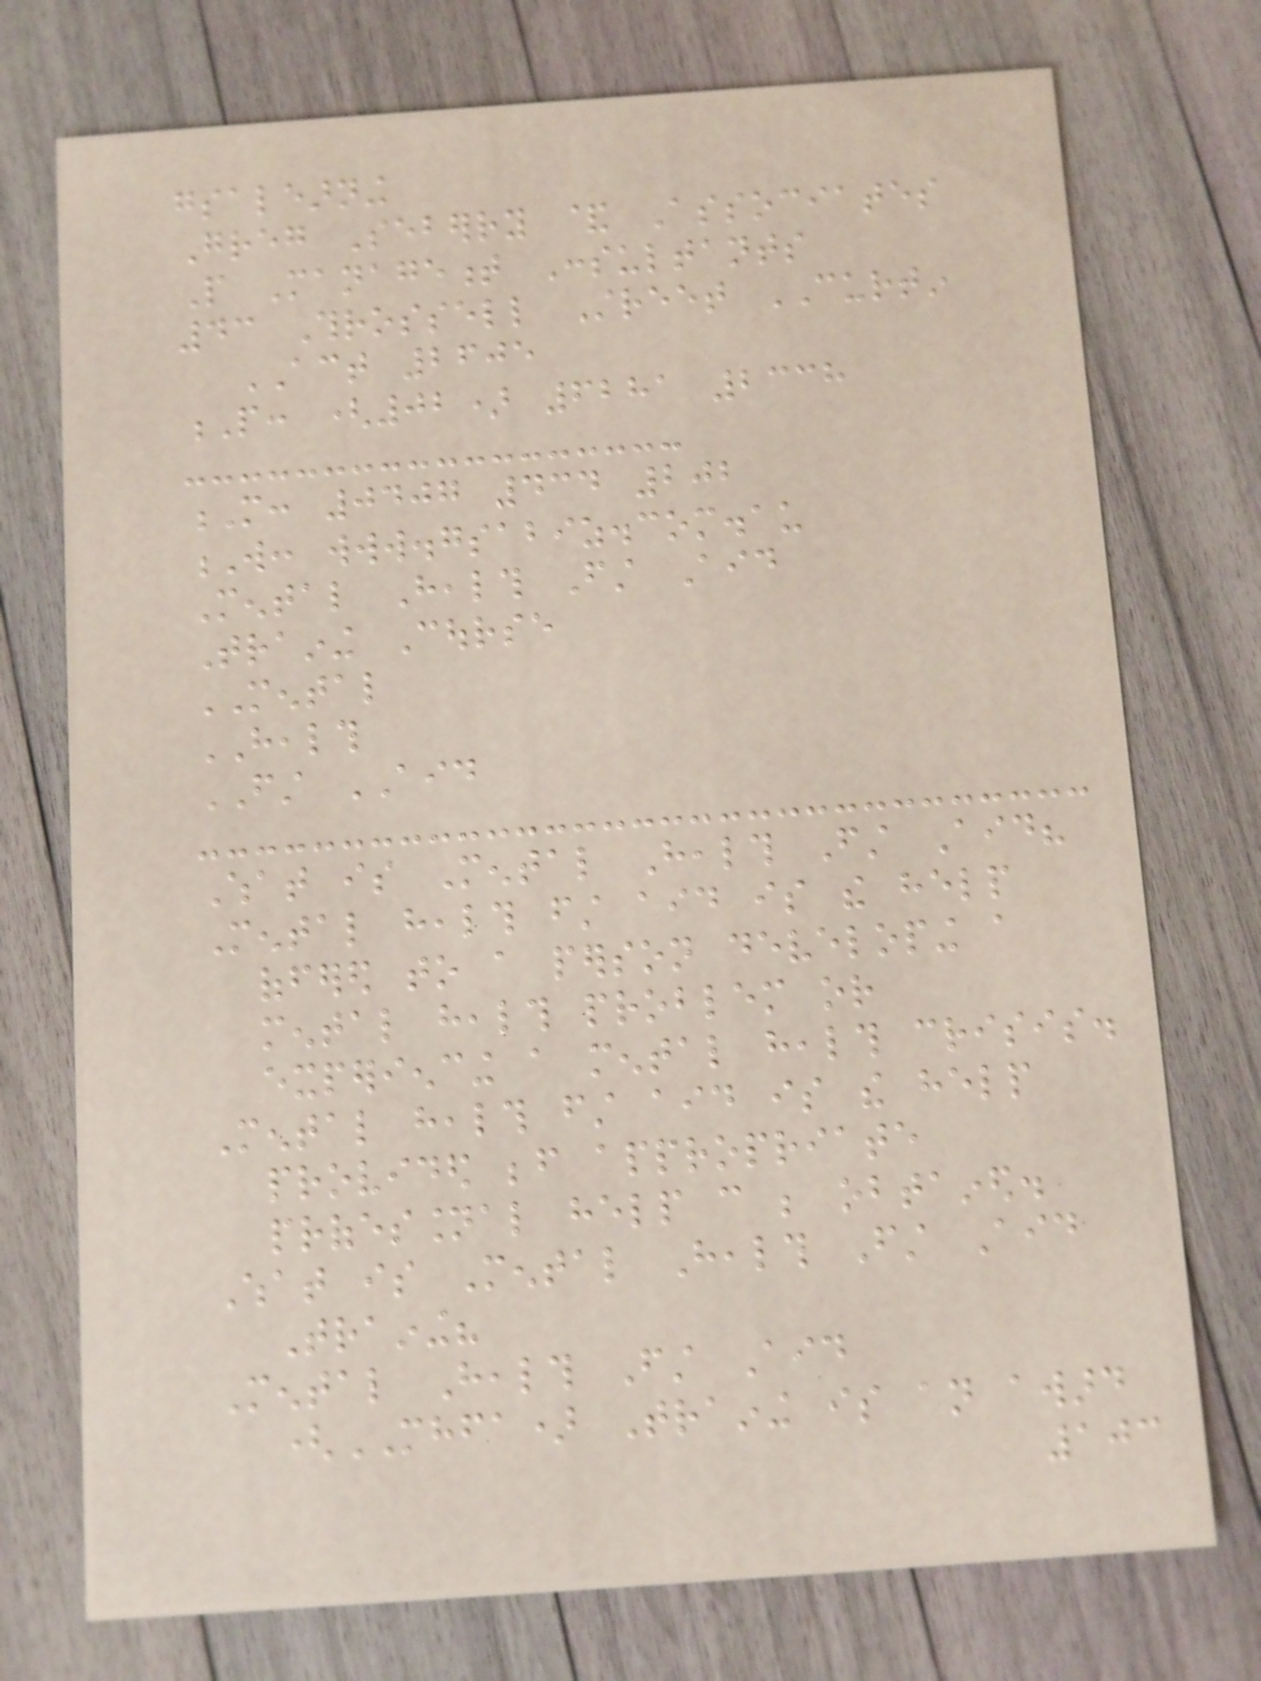gsalearning
Greg Seberry & Associates
People Management Consultants
43 Throssell Street CURTIN
ACT 2605
P: (02) 6281 2338
M: 0407 434 202
W: www.gsabiz.com.au
Mental Health First Aid
Training Course
MENTAL
HEALTH
FIRST AID
What is Mental Health First Aid?
Mental health first aid is the help
offered to a person developing a
mental health problem or
experiencing a mental health crisis.
Mental health first aid is the help
provided before appropriate
professional help can be obtained.
What is Mental Health First Aid
Training?
Mental Health First Aid
(MHFA) Training is an award
103
